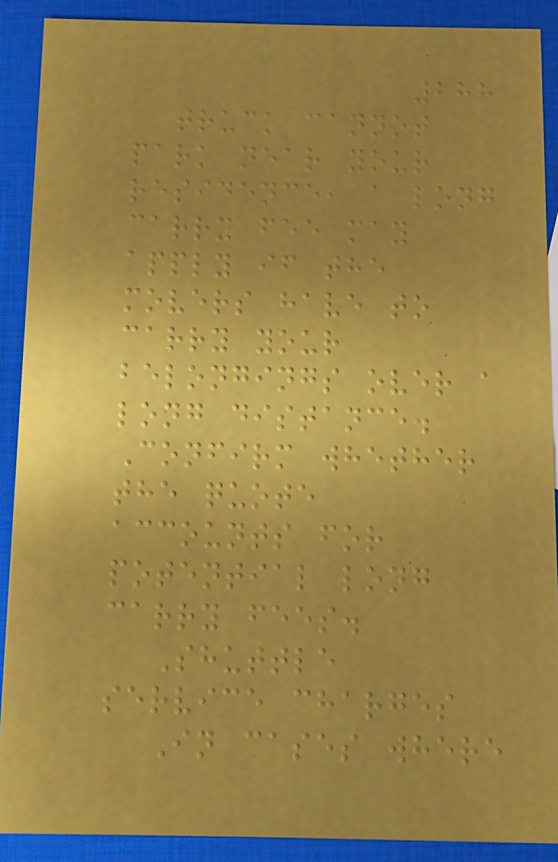288
truck cannot
park near your
residence, a long
carry fee may
apply if the
movers have to
carry your
belongings over a
long distance.
Confirm whether
the quote
accounts for
potential long
carry fees.
Shuttle
service charges
In cases where
